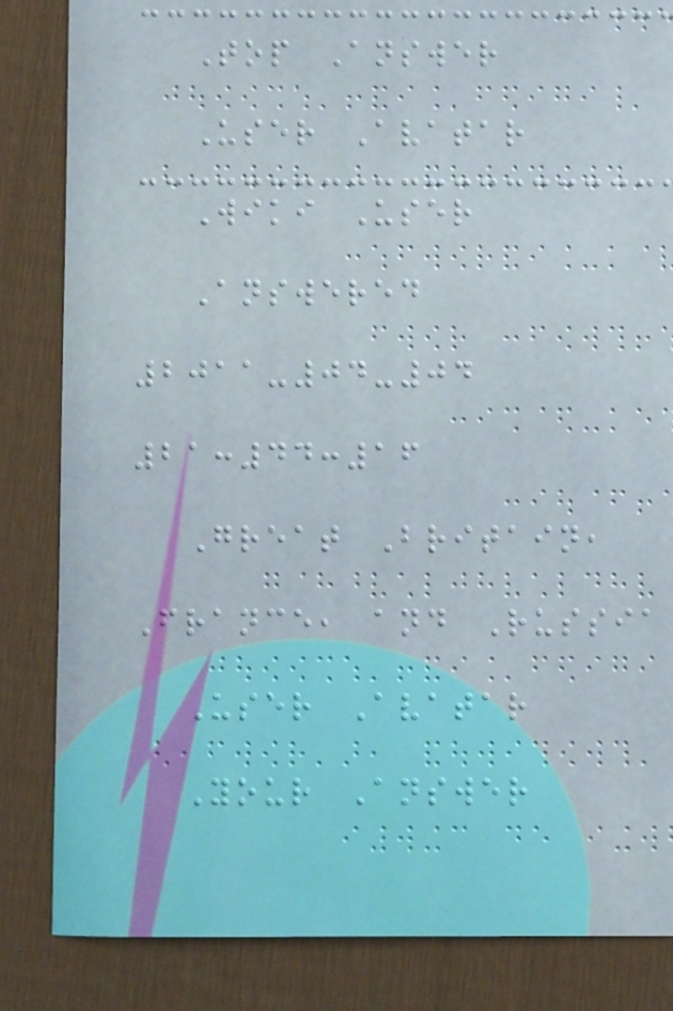Top Answer
User Avatar
Wiki User
Answered
2011-04-04
21:44:16
Great Britain,
France, and Russia
User Avatar
Your Answer
